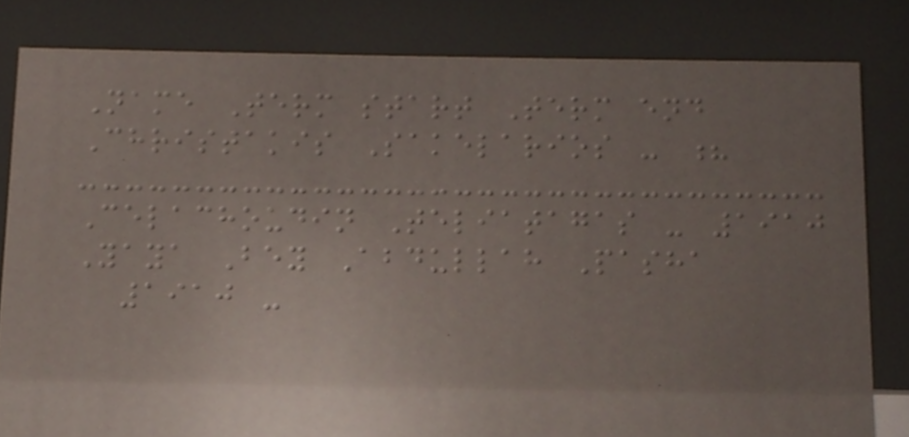Name Term start Term end
Christakis Sakelarios - ?
Celachoudin Teliatagas - 1910
Yaya Bey Abdullah Pasha
1910 -
